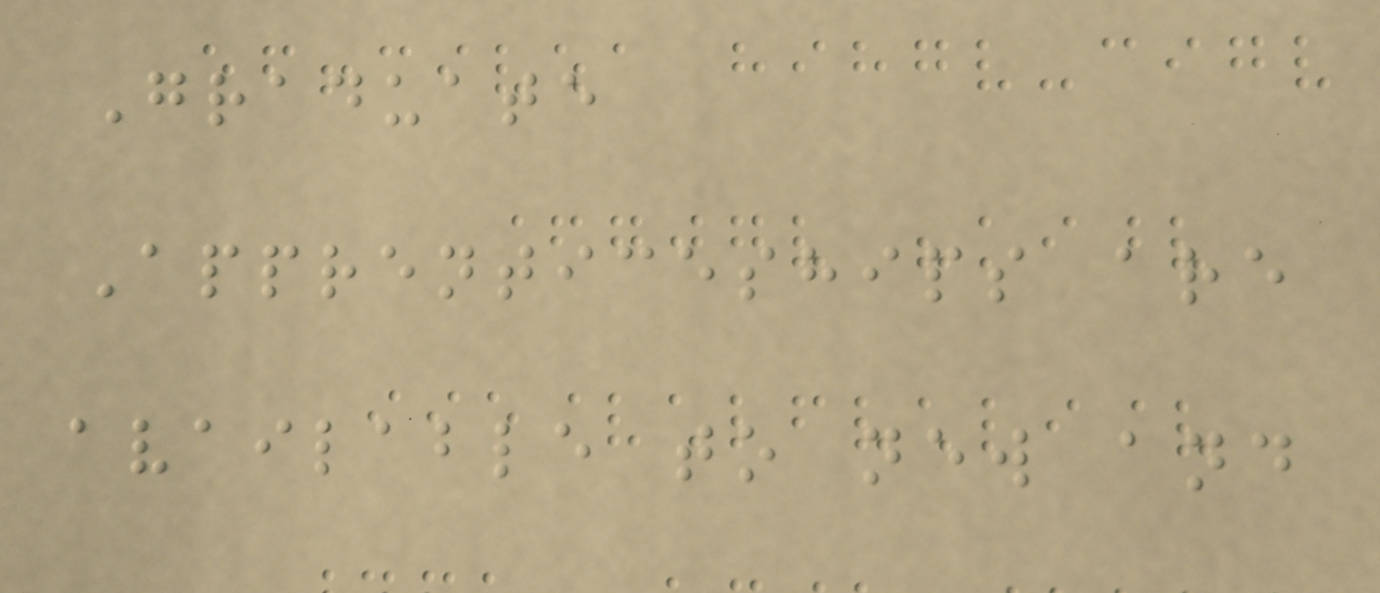Graduate
Apprenticeships are
available to new and
